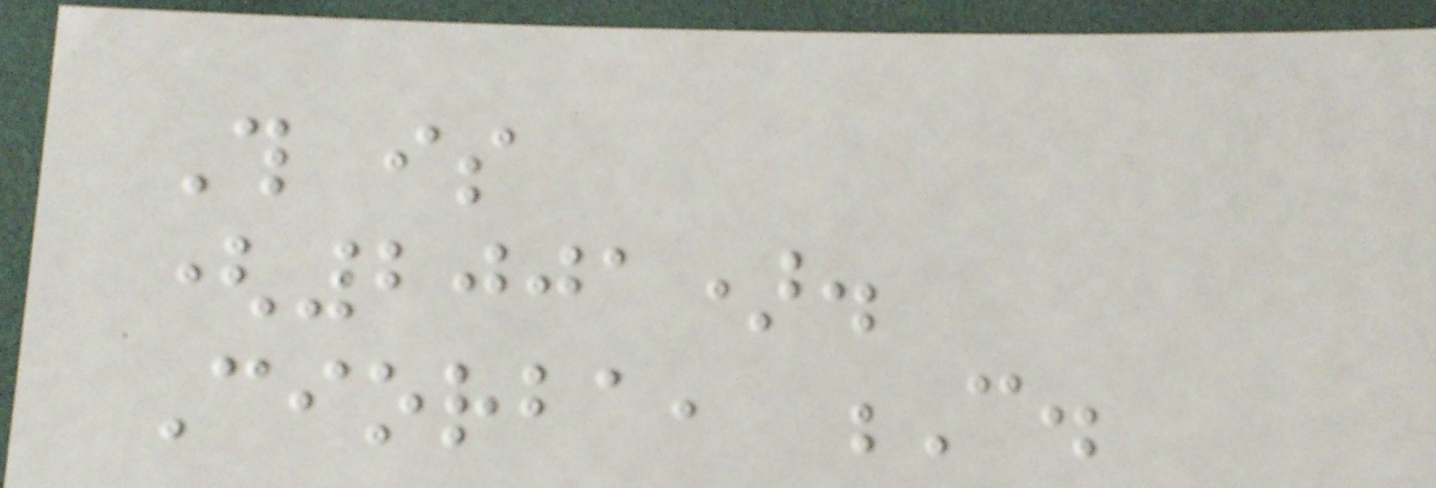This is
(2001).
Ciorba, C.
